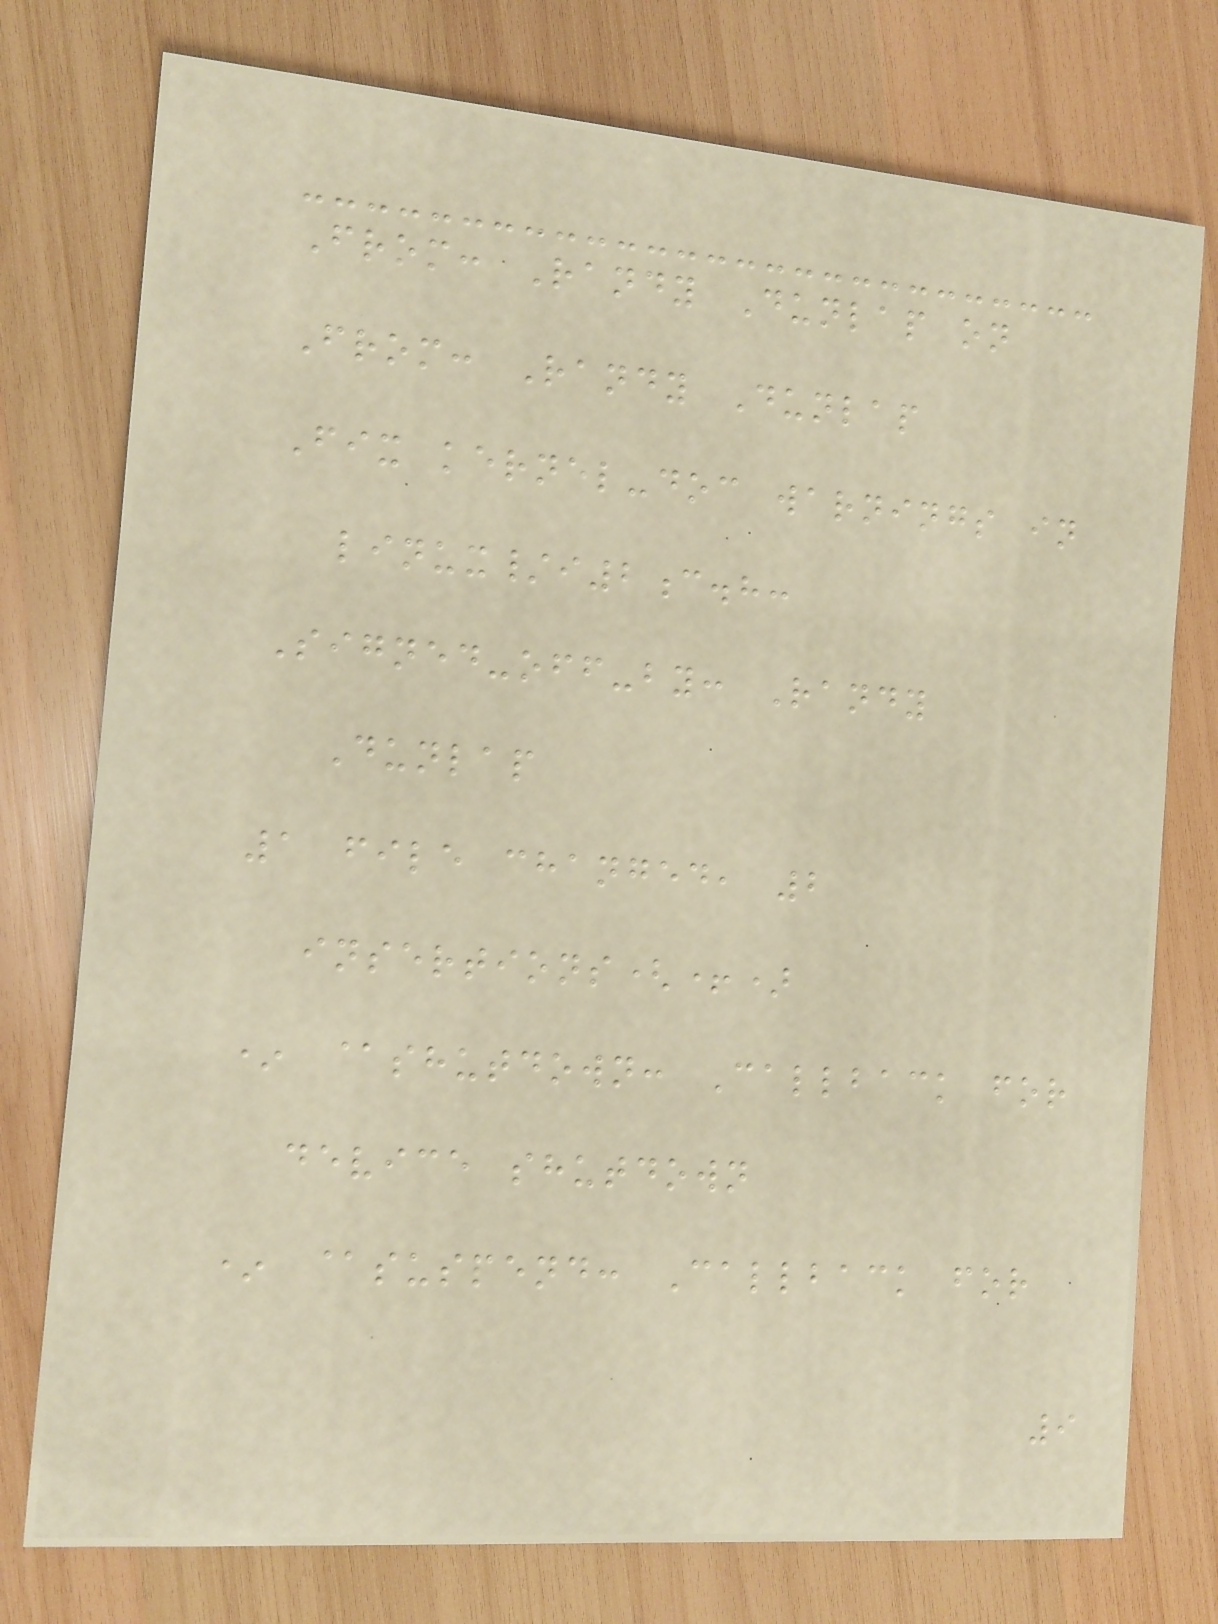From: Randy Dunlap on
From: Randy Dunlap
Fix kernel-doc warnings in
linux/i2c.h:
Signed-off-by: Randy
Dunlap
1 file changed, 2
insertions(+)
* @shutdown: Callback for
device shutdown
* @suspend: Callback for
9
